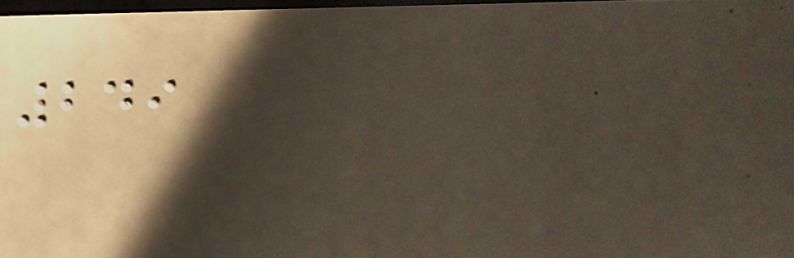249
